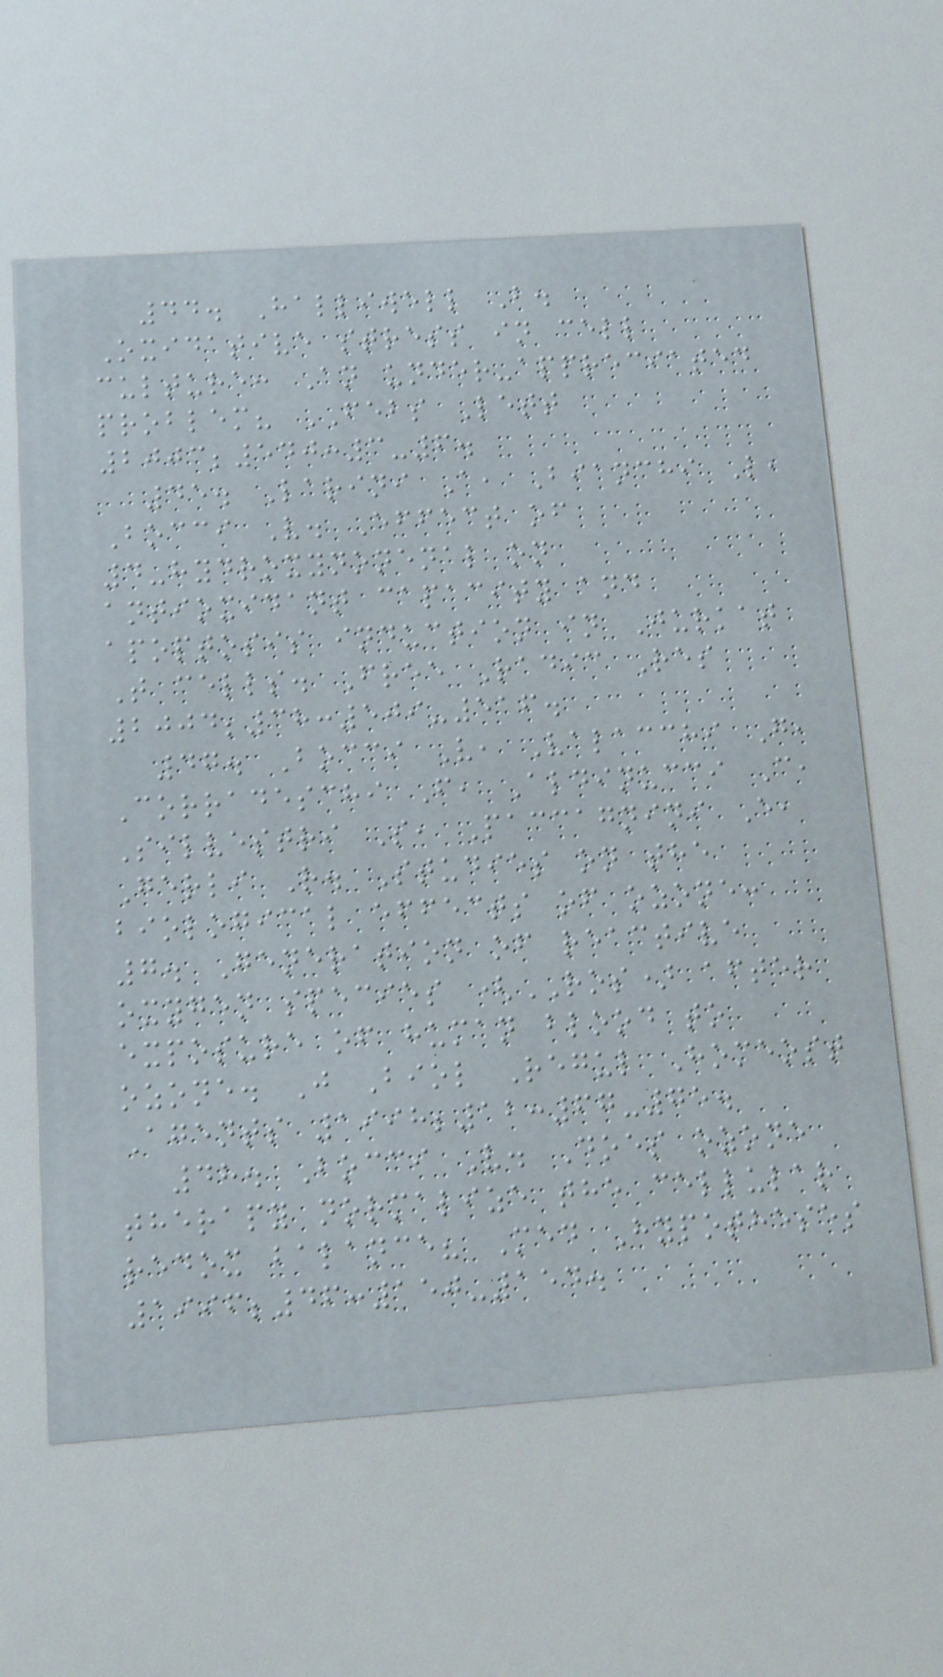44. Halliwell B.
Oxidative stress in cell
culture: An under-appreciated
problem? FEBS Lett
2003;540:3-6.
45. Larini A, Bianchi L,
Bocci V. Effect of
4-hydroxynonenal on
antioxidant capacity and
apoptosis induction in Jurkat
T cells. Free Radic Res
2004;38:509-516.
47. Bocci V, Valacchi G,
Corradeschi F, Aldinucci C,
Silvestri S, Paccagnini E,
Gerli R. Studies on the
biological effects of ozone:
7. Generation of reactive
oxygen species (ROS) after
exposure of human blood to
ozone. J Biol Regul Homeost
Agents 1998;12:67-75.
48. Bocci V. Does ozone
therapy normalize the cellular
redox balance? Med Hypotheses
1996;46:150-154.
